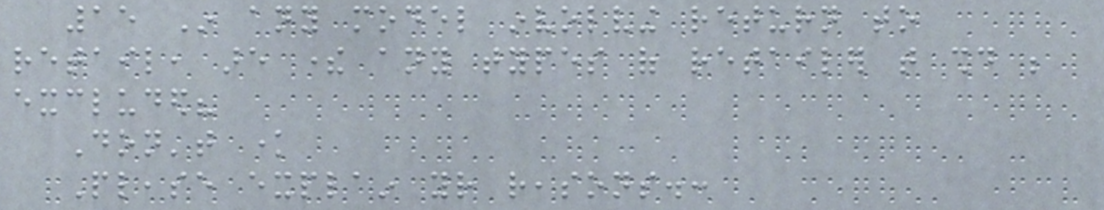15 In any model involving return to
retail, are there any types of retailer that should be
excluded?
Don't know
Please explain your reasons.:
